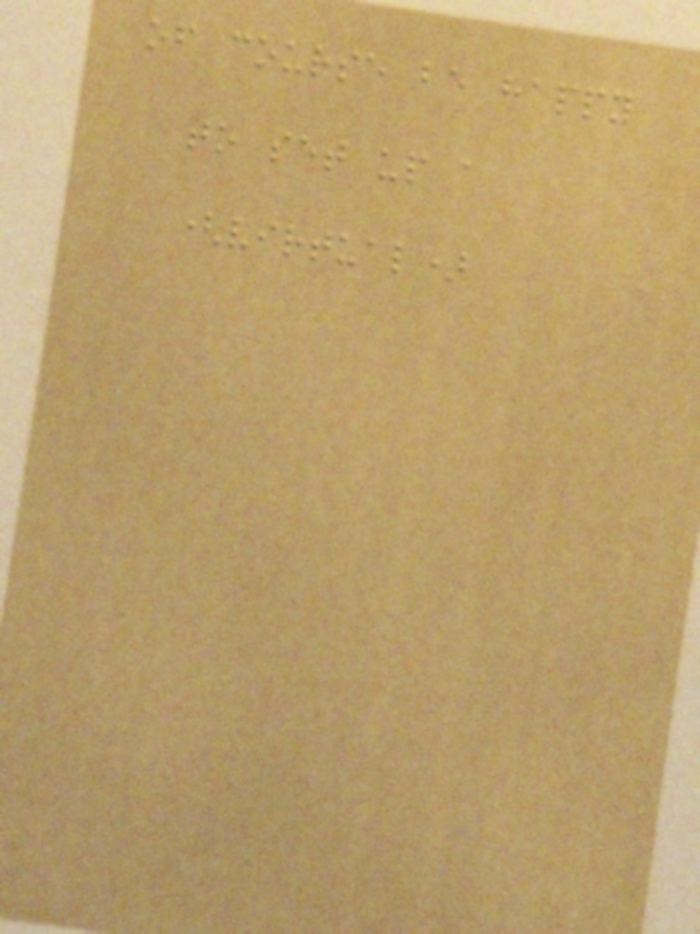of course be happy
to set up a
(virtual)
